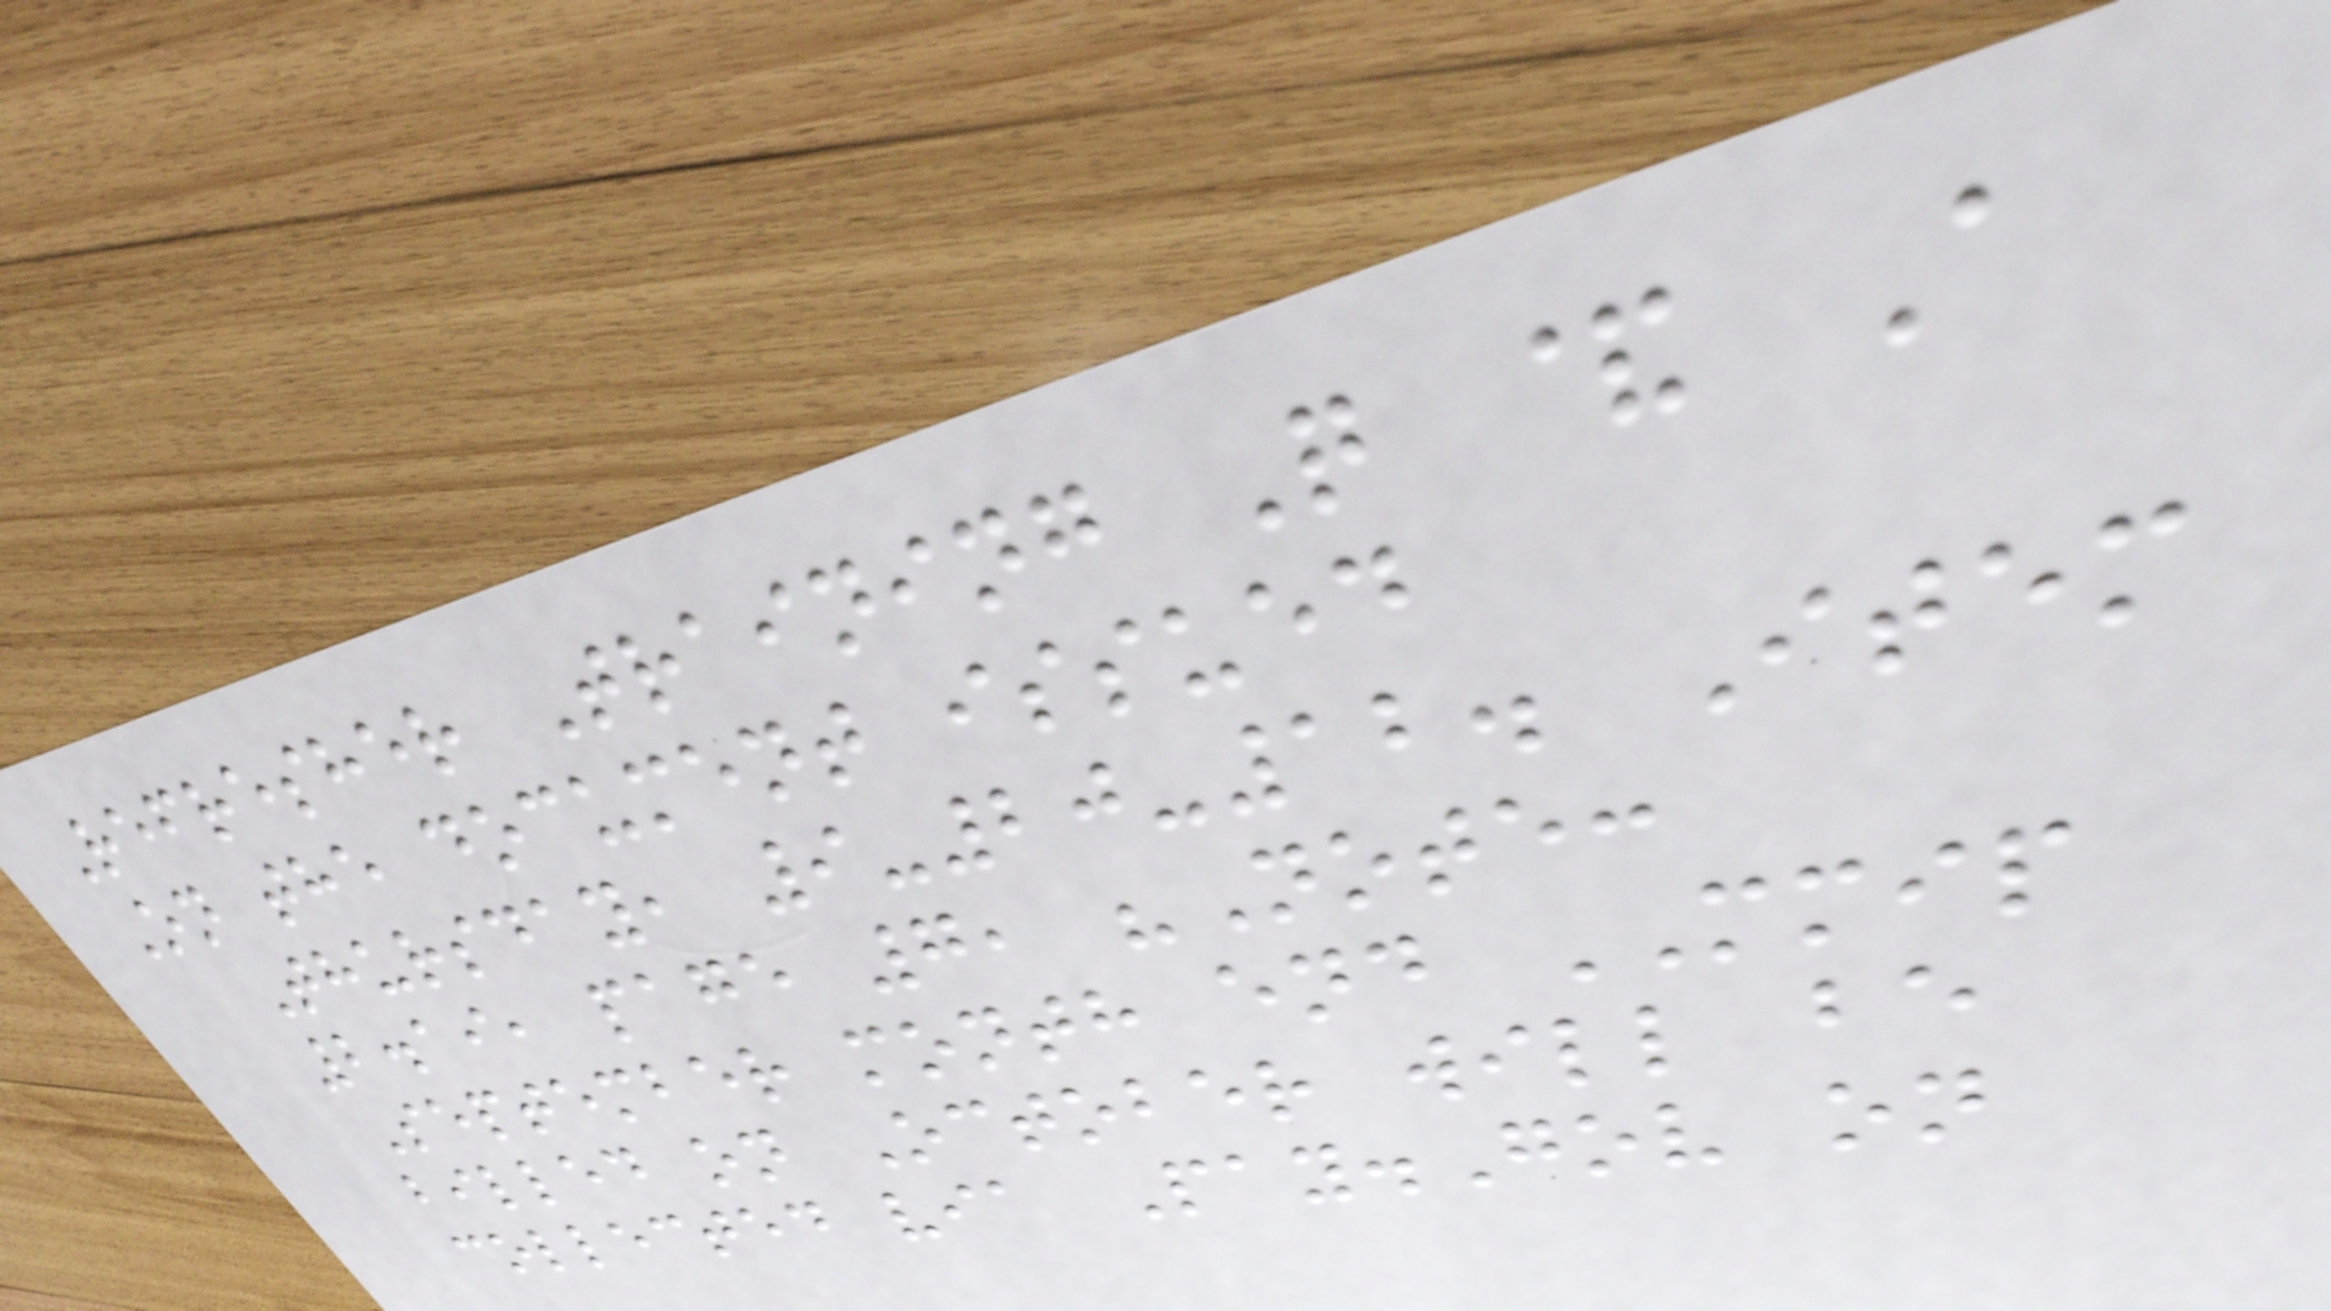Refresher Training Q & A
On the document issued
Thursday, 9-20-12. Item
2.19, page 7, "Note:
September month end MMIP
billed on October will be
collected via Pay.Gov on
